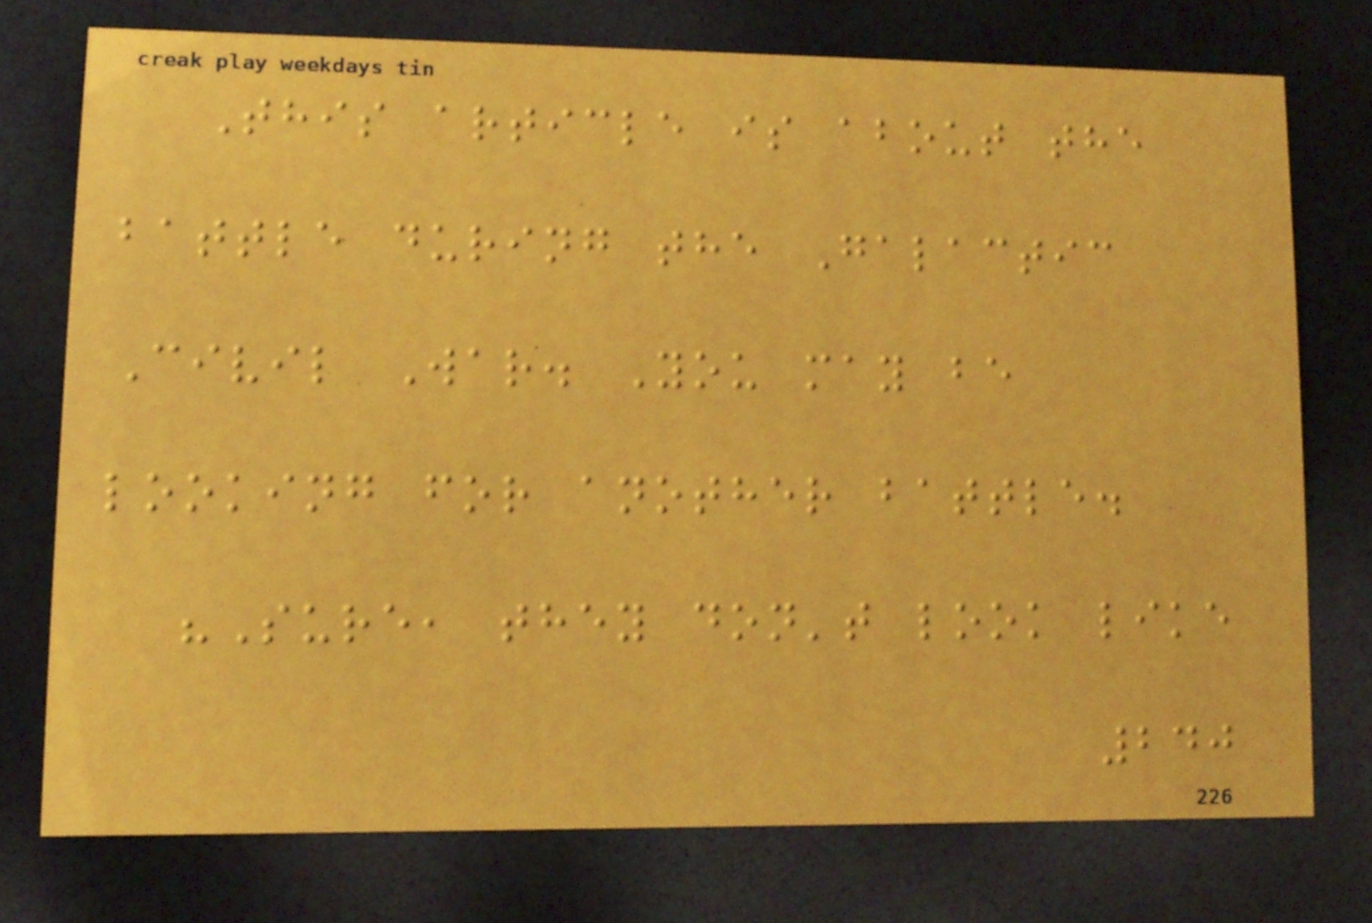This article is about the
battle during the Galactic
Civil War. You may be
looking for another battle.
"Sure, they don't look like
240
